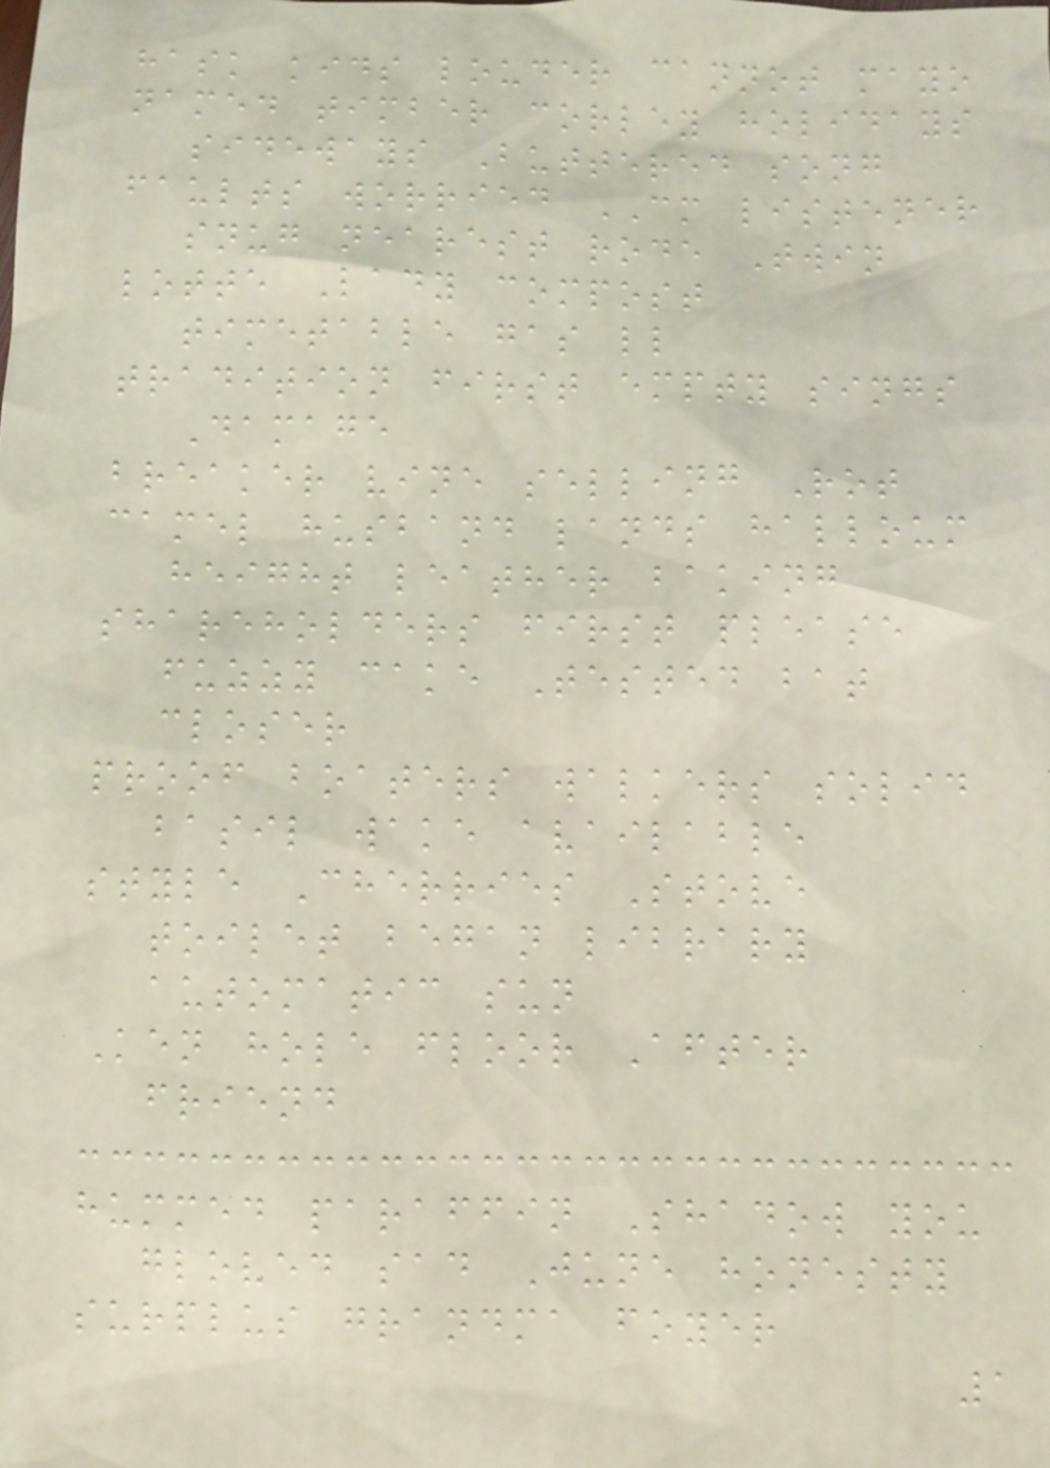hask kids louder cannot mayo
named timber corley holidays
sideways Buttered song
faults worried CM listener
snug nearest rode Twin
lotte Lady compost
timetable gas ll
tradition first empty sings
Damage
breaker vine selling Rot
camel husband lands halloum
height leather baking
shareholders first please
fuzzy cake Tested bat
closer
proof boaters walkers solid
basil wake available
style Cherries Stove
toilet began library
automatic sun
Ken hole floor After
friend
hummed paraffin Shadow you
gloved sad June honesty
surplus grandma foyer
1
